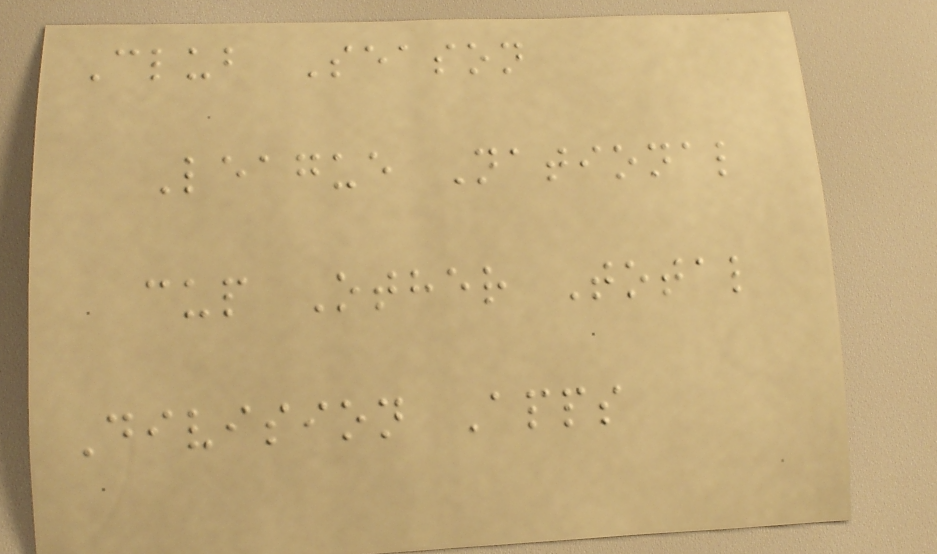Club Season
League National
cup Other Total
Division Apps
